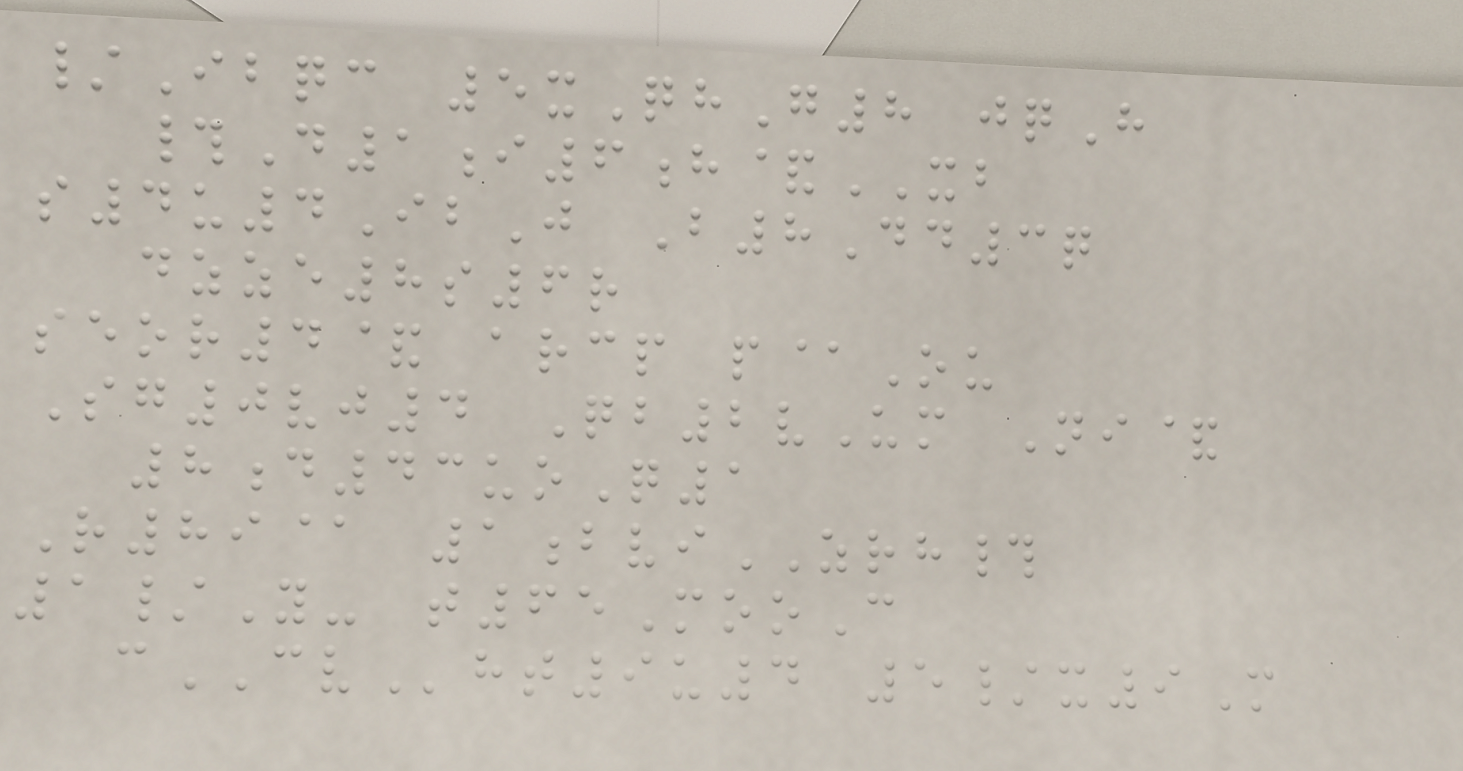/Ibqc 5xQhG8 jqH
#D1i6h&XB
s4u4IbJ B8Dd3q
dzze8s6r
seor4& arcp p@Ou
Sg0vj4 Qb2vUm Ni&
8d43uoQ1
R89@ 1bviZRH#
1/Y- t65MooC
cCVht9u4 5/x9M
